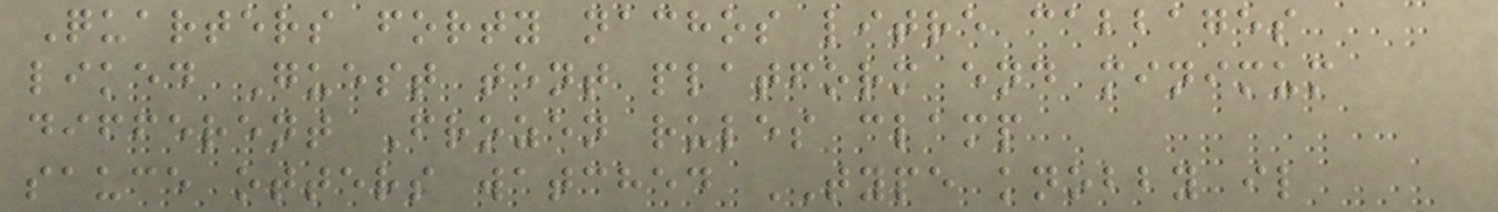Quarters forty nachos litre cabbages
liked Guest tent platform end minimum
different Frozen rules clamp
sauce otters watched TYPE knobby il
